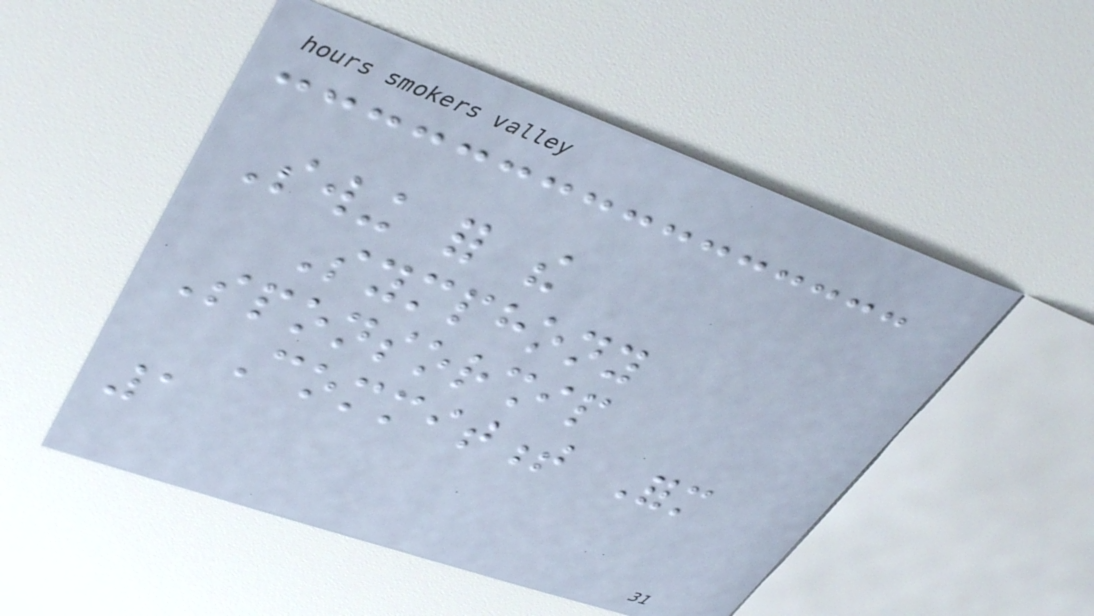Swing for the
Symphony
Sponsorship
Commitment Form
1
